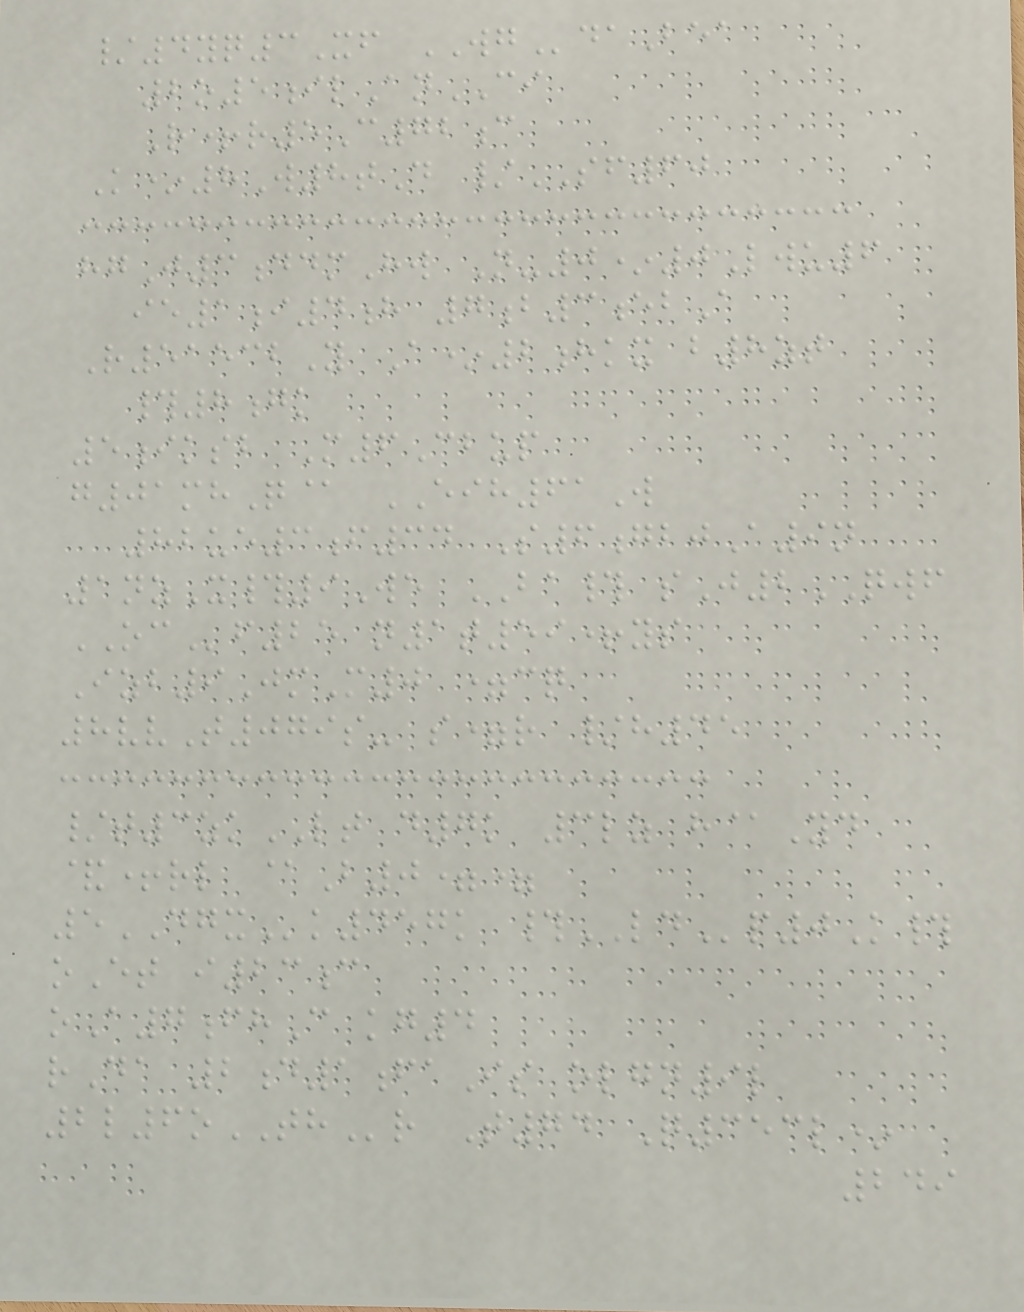/4yq3Xf WGdaBea
2o5ilAnCI
R+r5C72c
K*8W8tD /SF60
hgJ3ddmHw N-0*0Lwu6
ie1i4h 7b3ebA
R51532Y A*2hkx b8zt
#8gk
5iksb M6Cbup
g01mhQ@ EIH61W
82ue3f34 S6gbjA9n
1nzX#9We BA# sJ2QWF
OCf25 n1t59+ys
Izb9JmM0 =cq
8vvT079s- s=r /h45
/t3zkLT d7k 3lz h@Yd
&+rl @B0==
5DGXk457k #LDp0K#
oEt i23c
oA7fhC kg4
rDa 2d1faIs olgn9l
2l6oTHr T74 Q353l*
249
